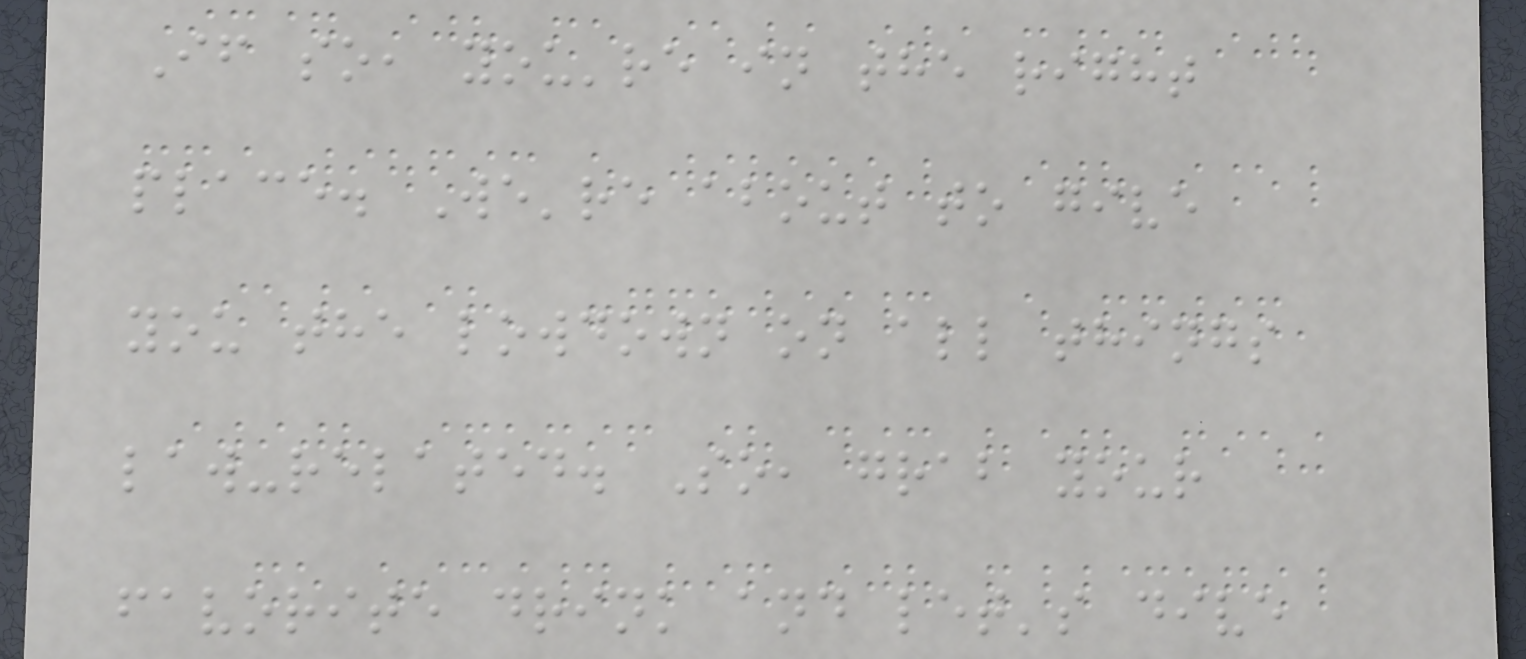If so, you're in the right
place. We're about to give
you the lowdown on all things
law-related. So, grab your
favorite drink and let's dive
